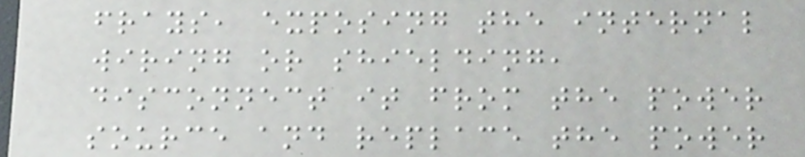frays, exposing the internal
wiring or shielding,
disconnect it from the power
source and replace the power
